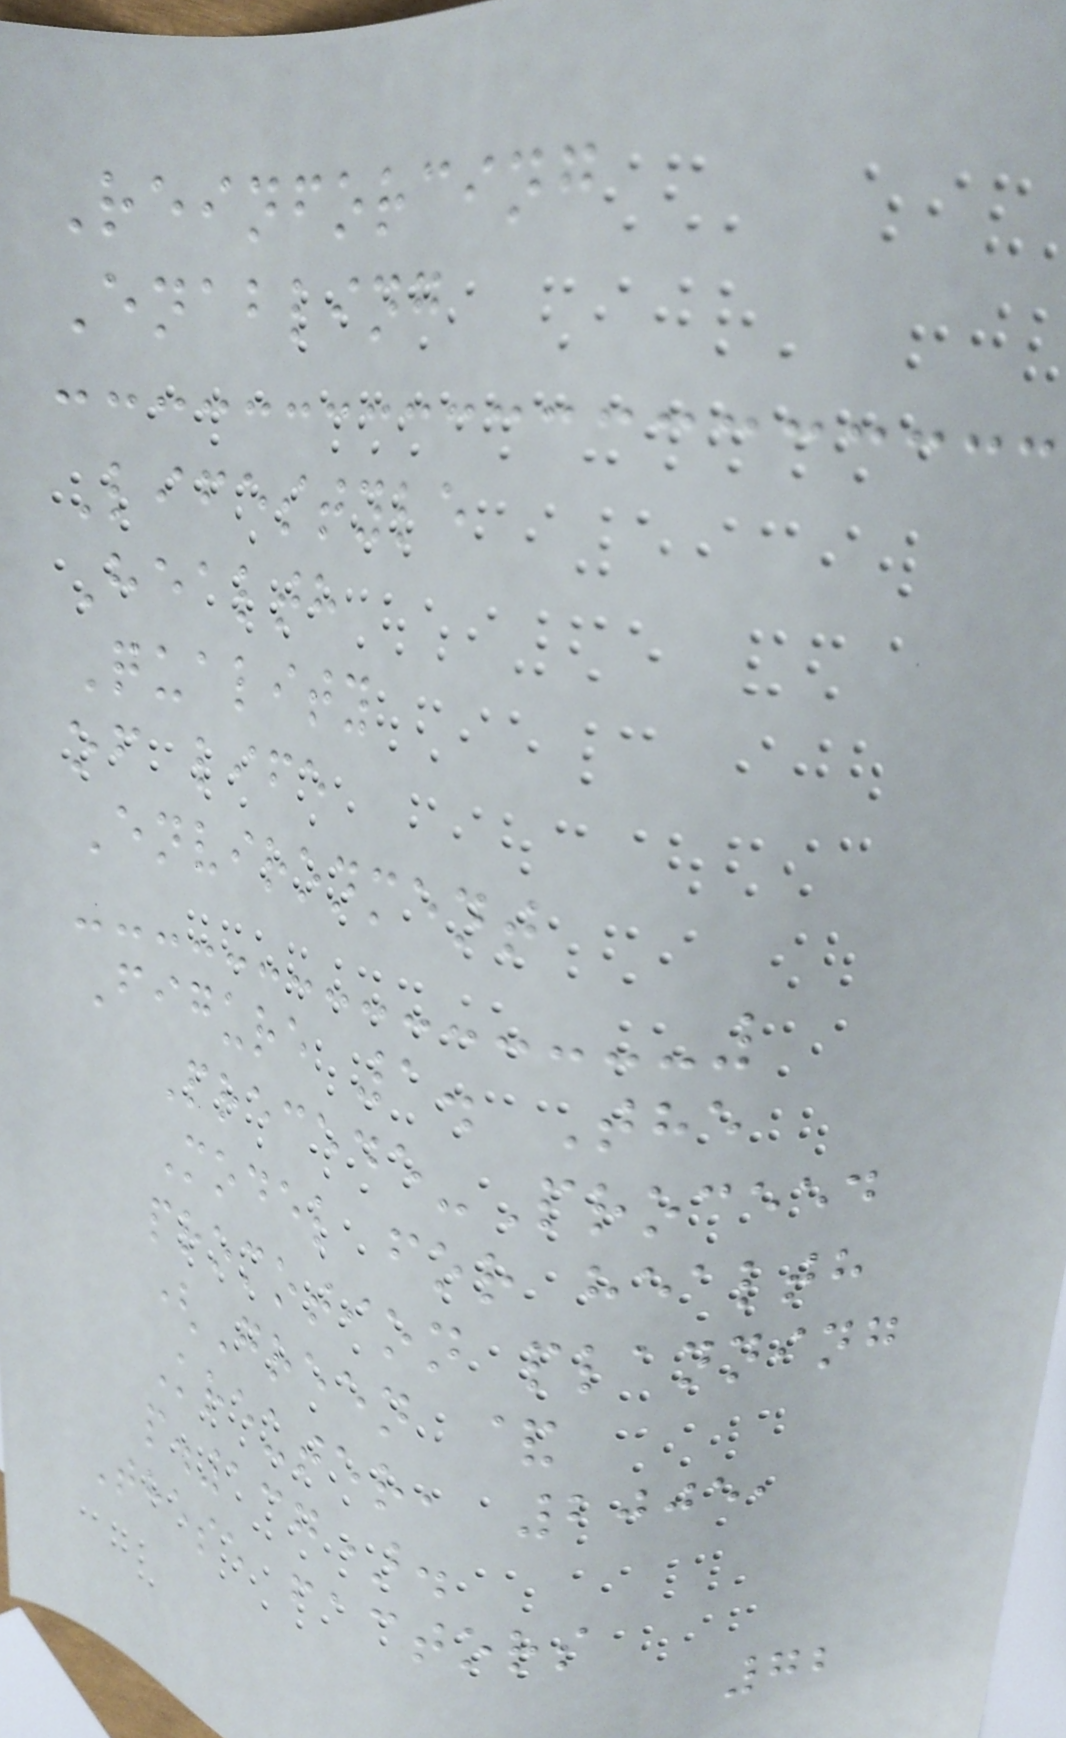Reinforcing
Enabling
Lifestyle
Health
Quality
of life
Environment
Figure 1. The
Precede-Proceed
Model for health
promotion planning
(Green &
Kreuter, 2005,
p.137).
These factors
72
